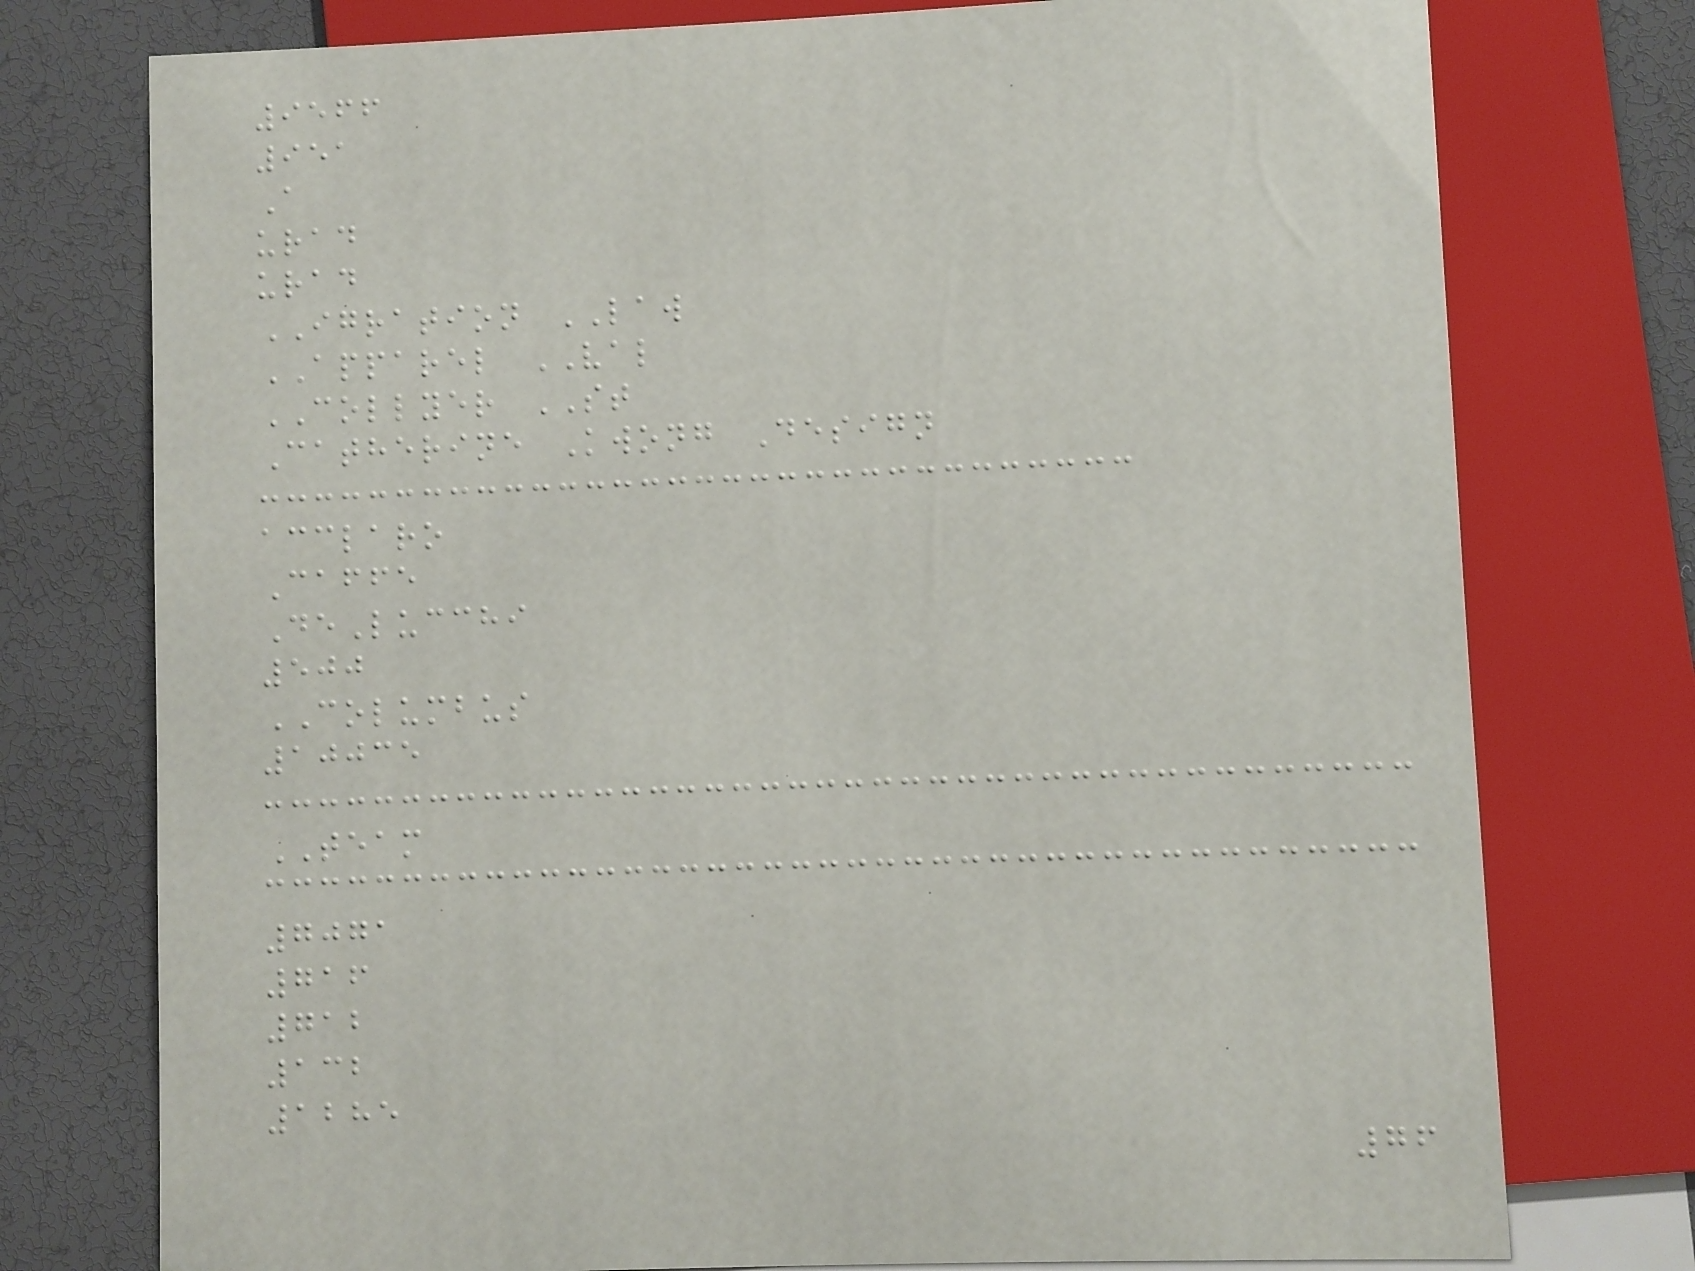9566
951
A
urad
urad
IGRATION LAW
APPAREL VAL
COLLYER ST
Catherine Kwong Design
acclaro
Caffe
DeLucchi
500
COLUMBUS
10035
TEAM
7071
716
712
132
1285
76
